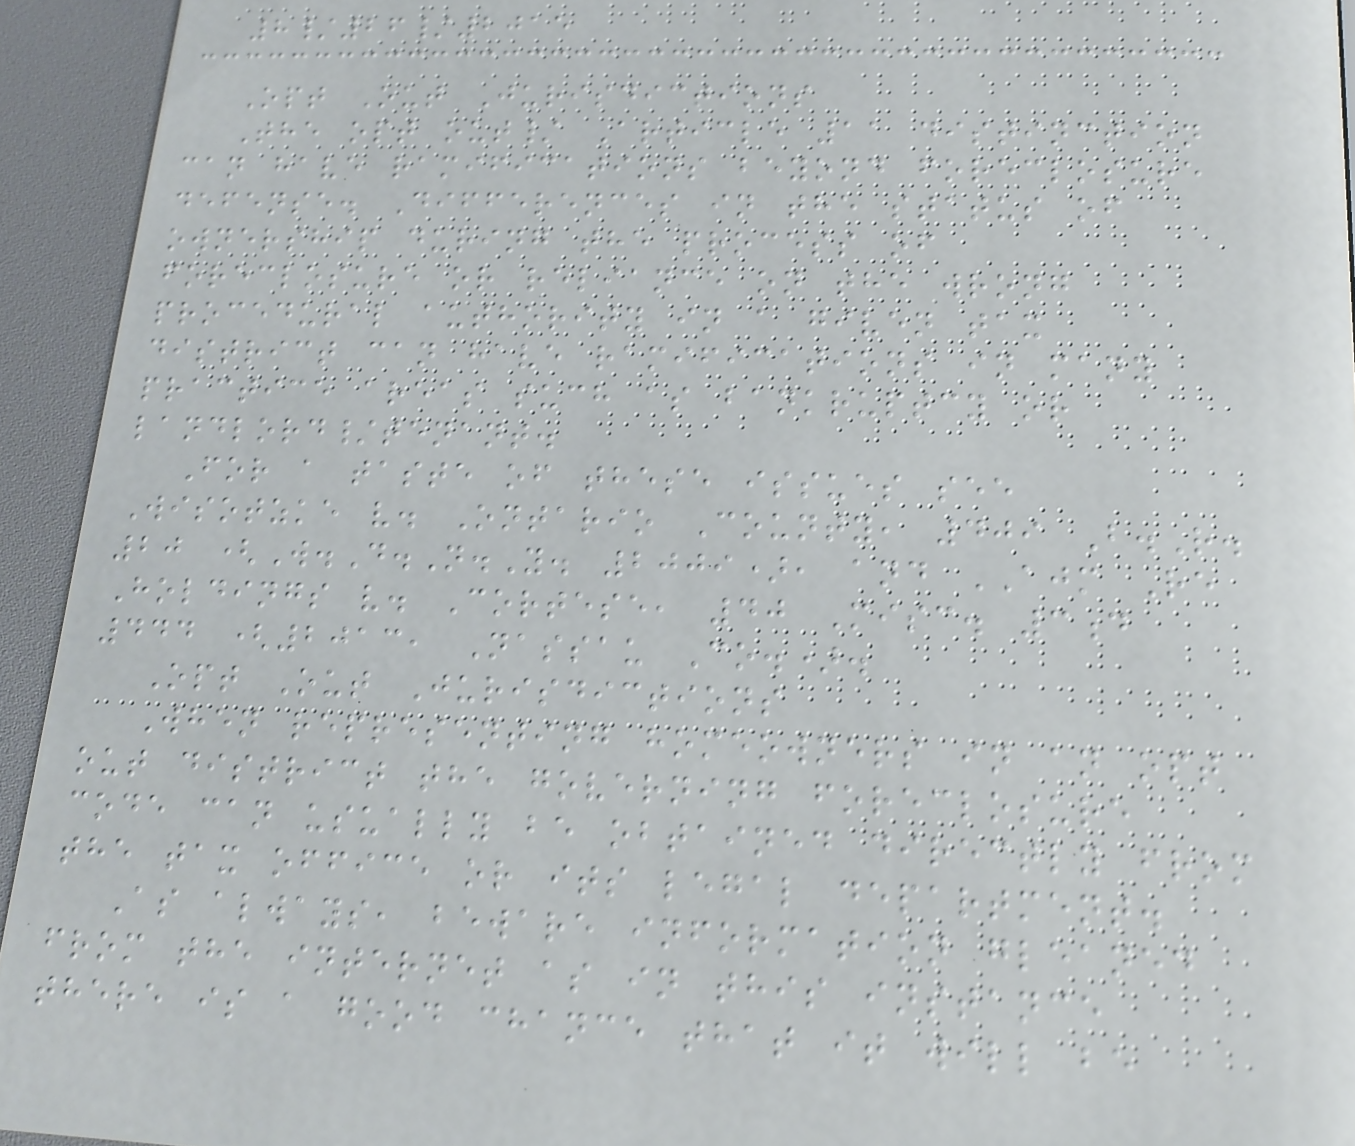8/26/2015
Opt Out Jurisdictions
The opt out/ Article 11 distinction
can have ramifications beyond foreclosure
defense. Differences in the status of
ownership during the process of
foreclosure or reliance on the wrong
procedural authority in a given tax
district can have ramifications in many
practice areas such as bankruptcy or
landlord/tenant.
For a taste of these issues see
Wisotzke v. Ontario County, 409 B.R.
20 (W.D.N.Y. 2009), and AJM Re
Holdings v. Cortese, 40 Misc. 3d
444 (2013, Nassau Co.).
Opt Out Jurisdictions
When representing homeowners in an opt
out district the governing foreclosure
code can usually be obtained directly from
the tax office or its legal department.
As always, beware information gleaned
from the internet as in this instance
there is a good chance that it will be
